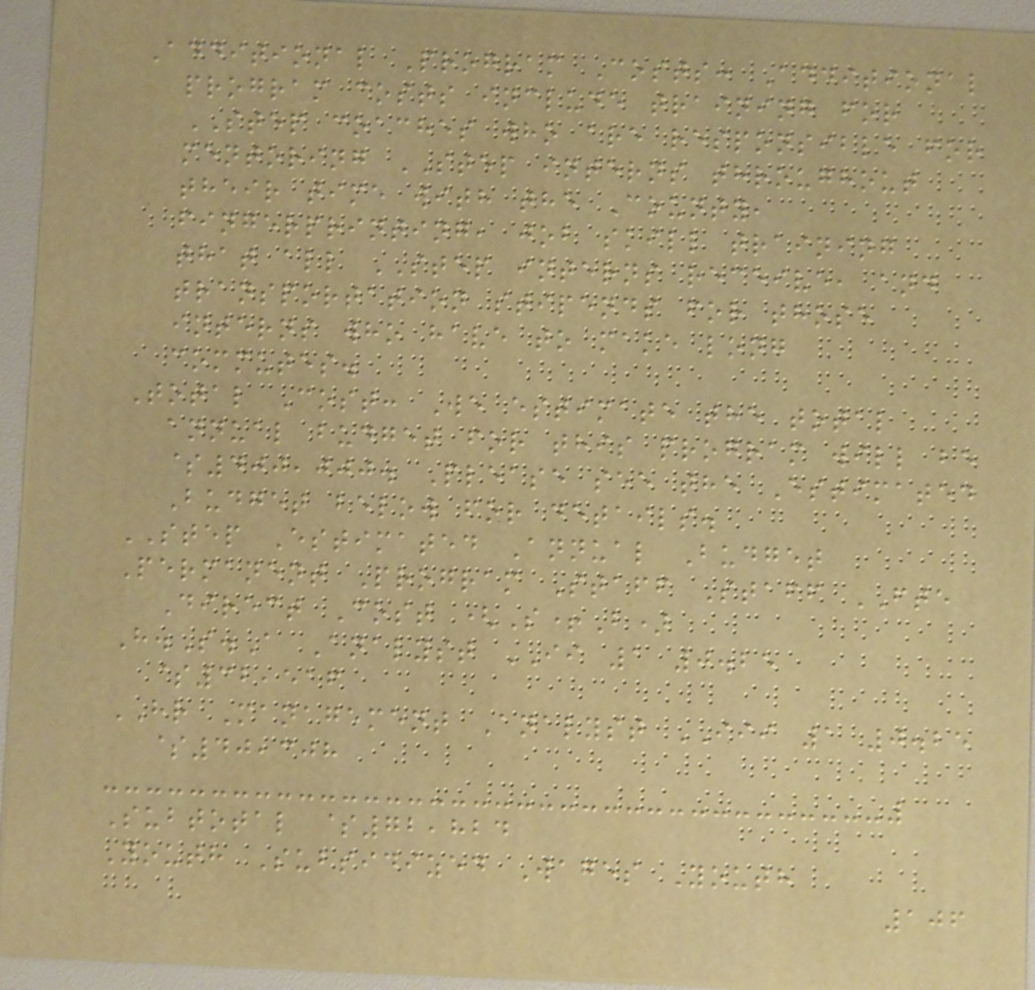Additional Program Costs: Additional
program costs include training for
STEP coaches who are responsible for
mentoring STEP interns throughout
their time with the County,
fingerprinting, job skill training
that all STEP interns receive, and
transportation stipends for those
interns who have to make long
commutes.
Total Cost: We estimate the total
annual budget for this program will be
$400,000. Please see the Estimated
Budget below for details.
STEP Estimated Annual Budget
Permanent Program Staff Staff FTE
Direct Cost (S+B)
H.S.A Analyst II 1 0.25
$32,516
HR Management Analyst III 1 0.25
$40,308
Subtotal $72,824
Youth Subsidized Wages Youth
106
